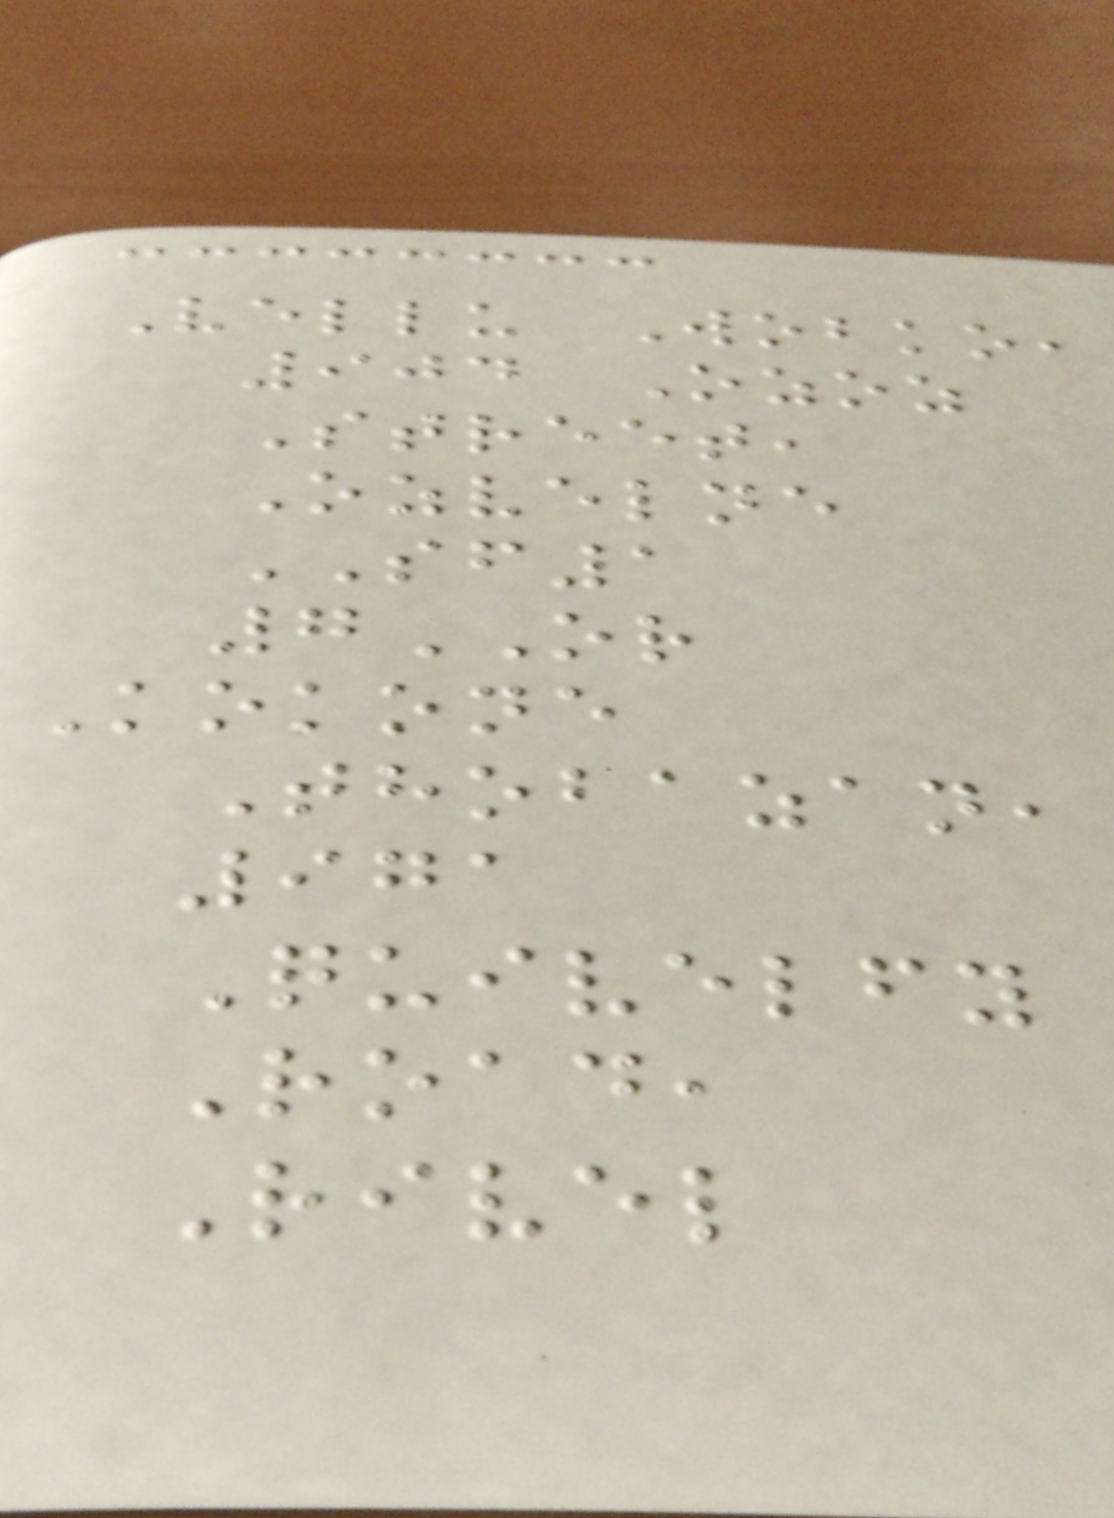Vellu Wobko,
904 Ozoz
Street,
Ozvelne
SF1
7OR
Kokone
Thobazan,
971
Quivelfy
Road,
Rivel
